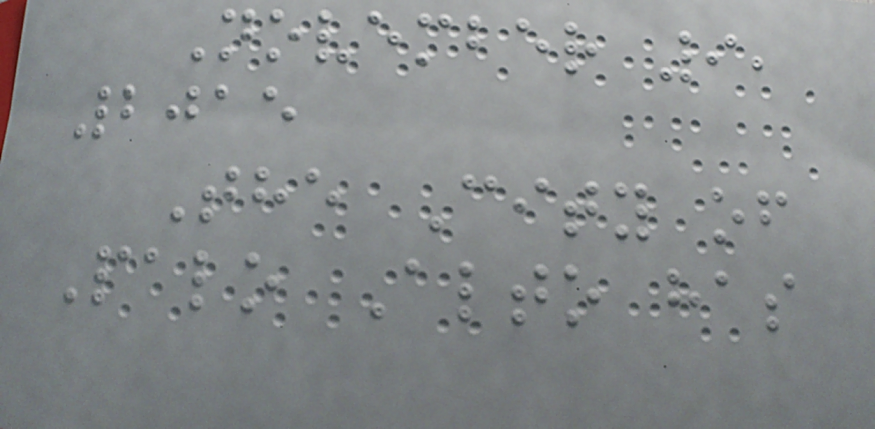November 9,
2015
The City of
Palo Alto has
